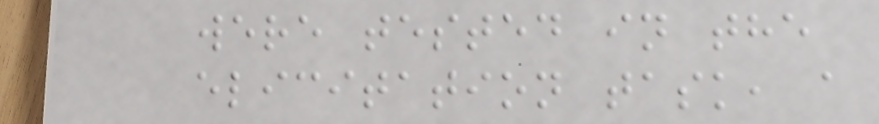were tested in the
elicitation task, a
